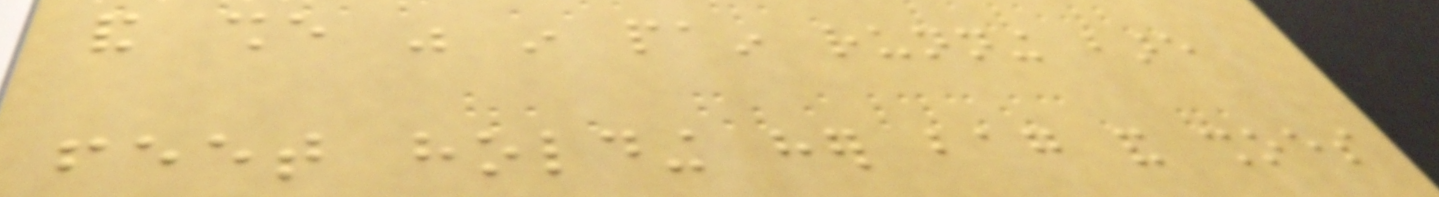and she was in pain running bare
feet holding her bag and shoes
